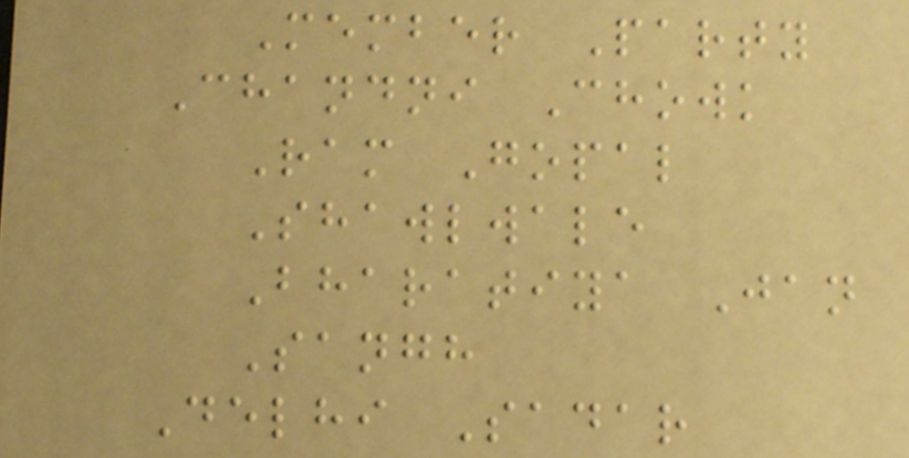Member Party
Chandni Chowk
Ram Gopal
Shawlwale
Bharatiya Jan
Sangh
Delhi Sadar
